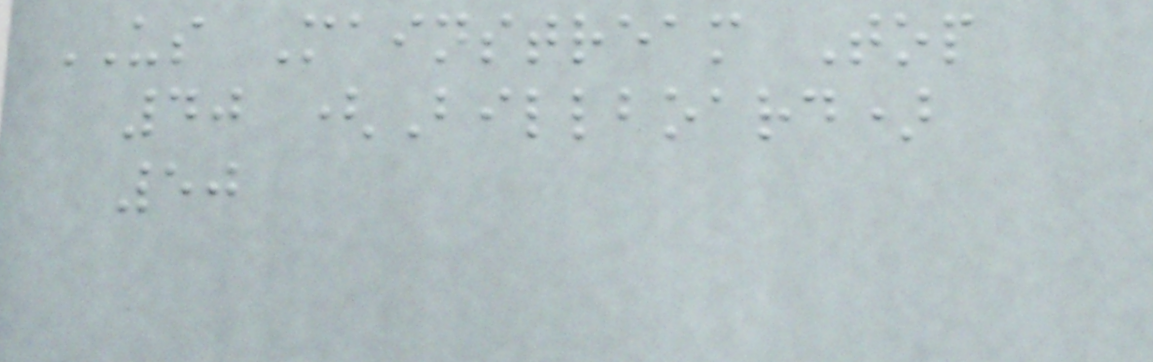US Mainstream Top
40 (Billboard)
50
